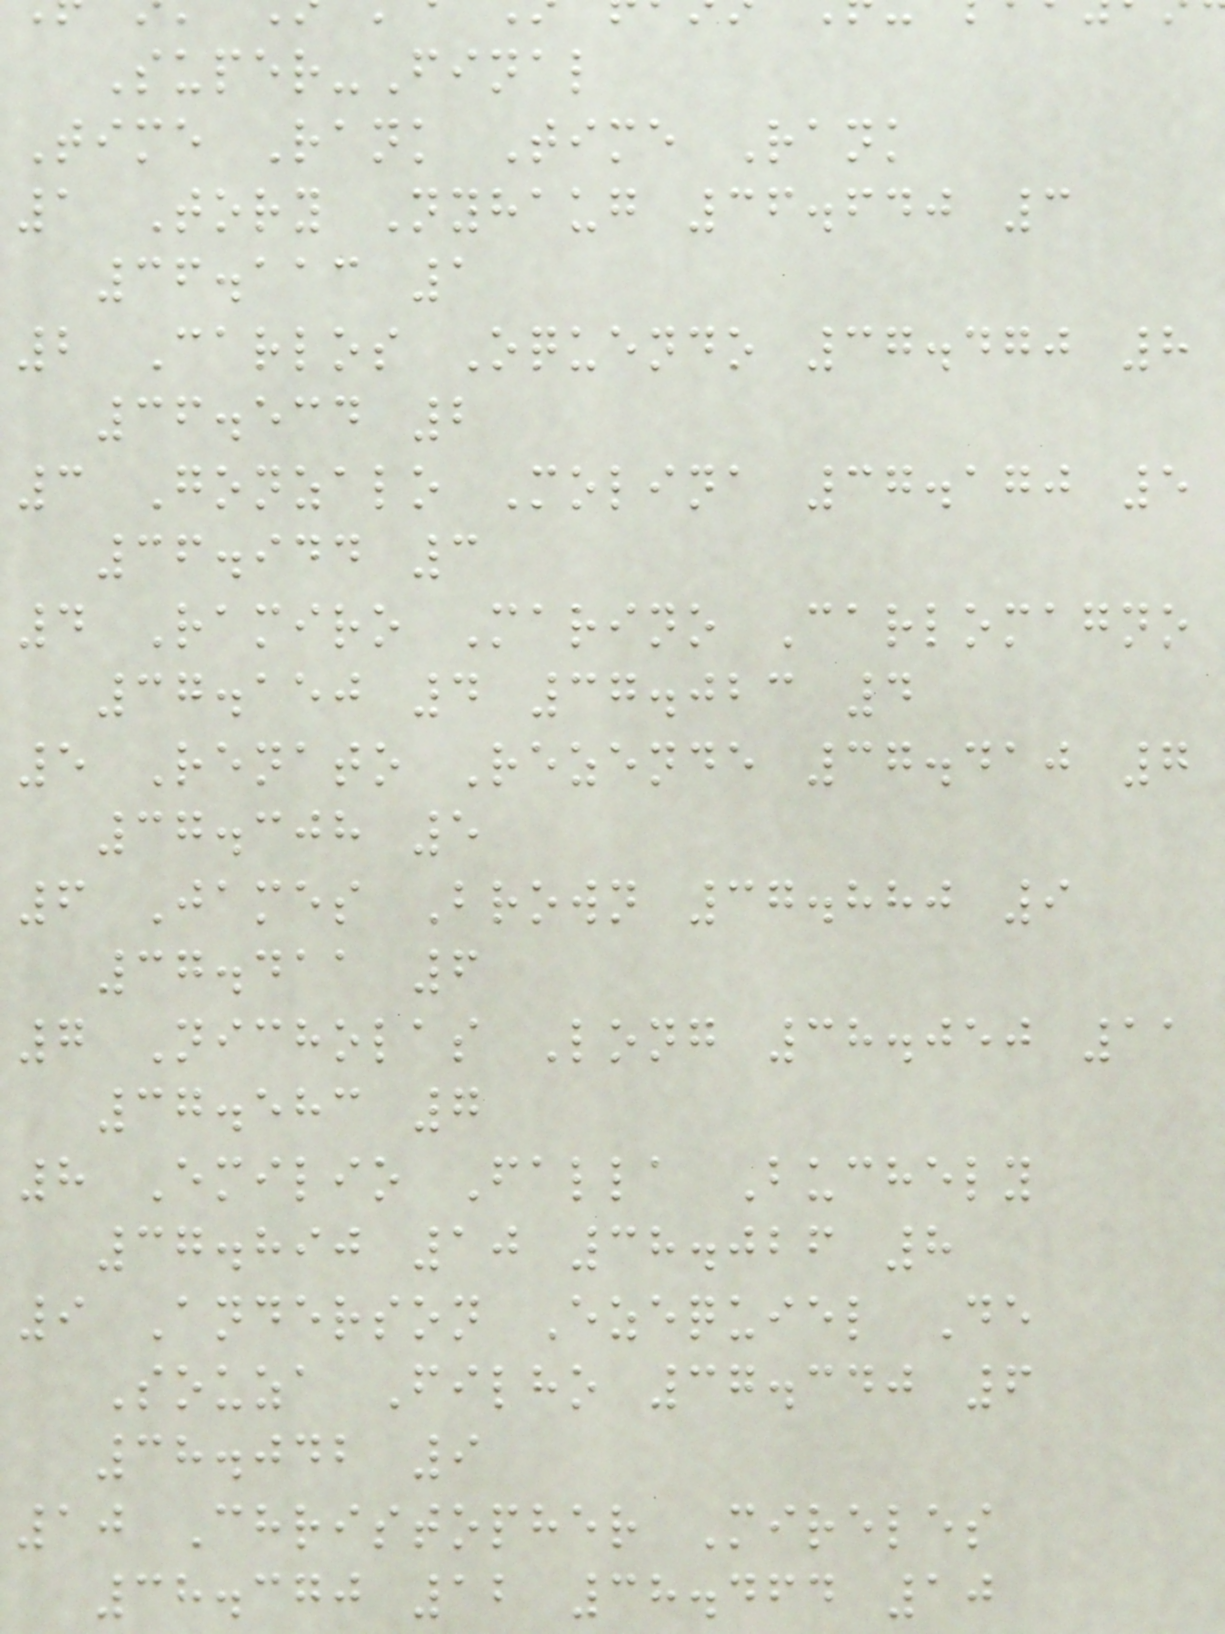Super-Final
Time Rank Time Rank
1 Tory Nyhaug 36.640 3
36.113 1
2 Carlos Oquendo 37.470 8
36.534 2
3 Gonzalo Molina 37.170 5
36.944 3
4 Ramiro Marino Carlomagno
37.150 4 37.023 4
5 Renato Rezende 37.410 7
37.308 5
6 James Brown 37.880 9
37.411 6
7 Nicholas Long 38.050 11
37.583 7
8 Emilio Falla Buchely
37.890 10 38.026 8
9 Anderson Ezequiel De
Souza Filho 37.340 6
38.042 9
10 Christopher Mireles
38.370 12 38.464 10
